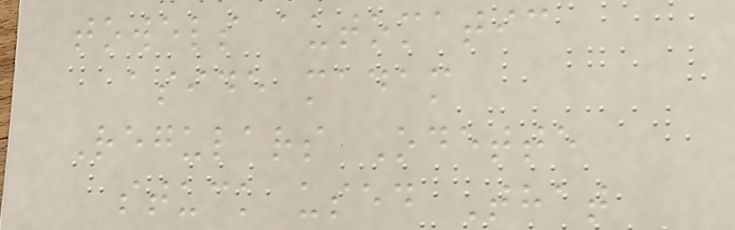towels automatic
aside madam
Regulars Odette
stuck used That
